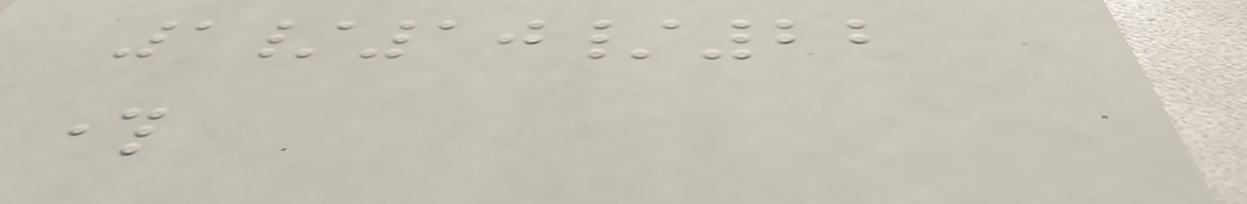1/10/22
through
